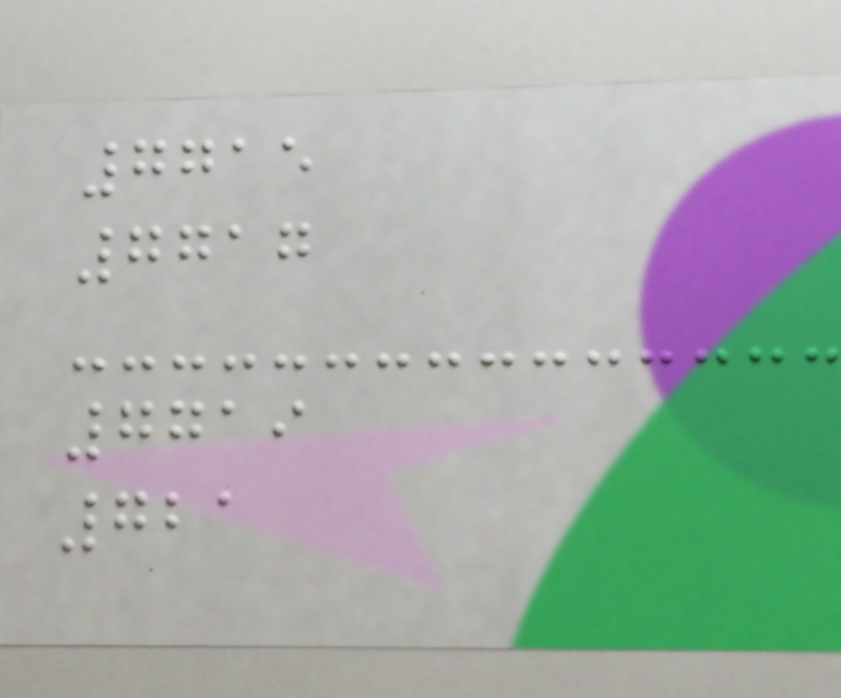7715
7717
7719
721
